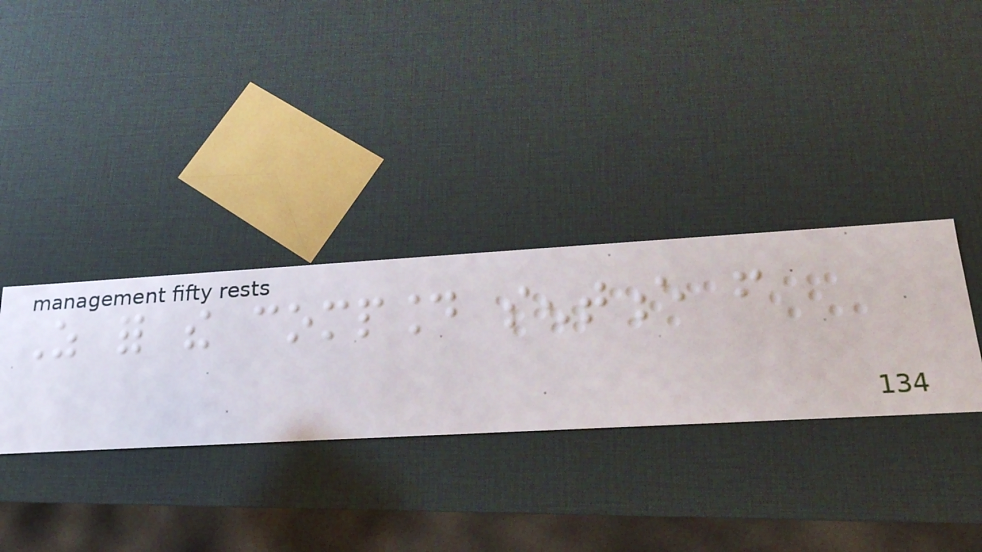As for the compound sentence from
